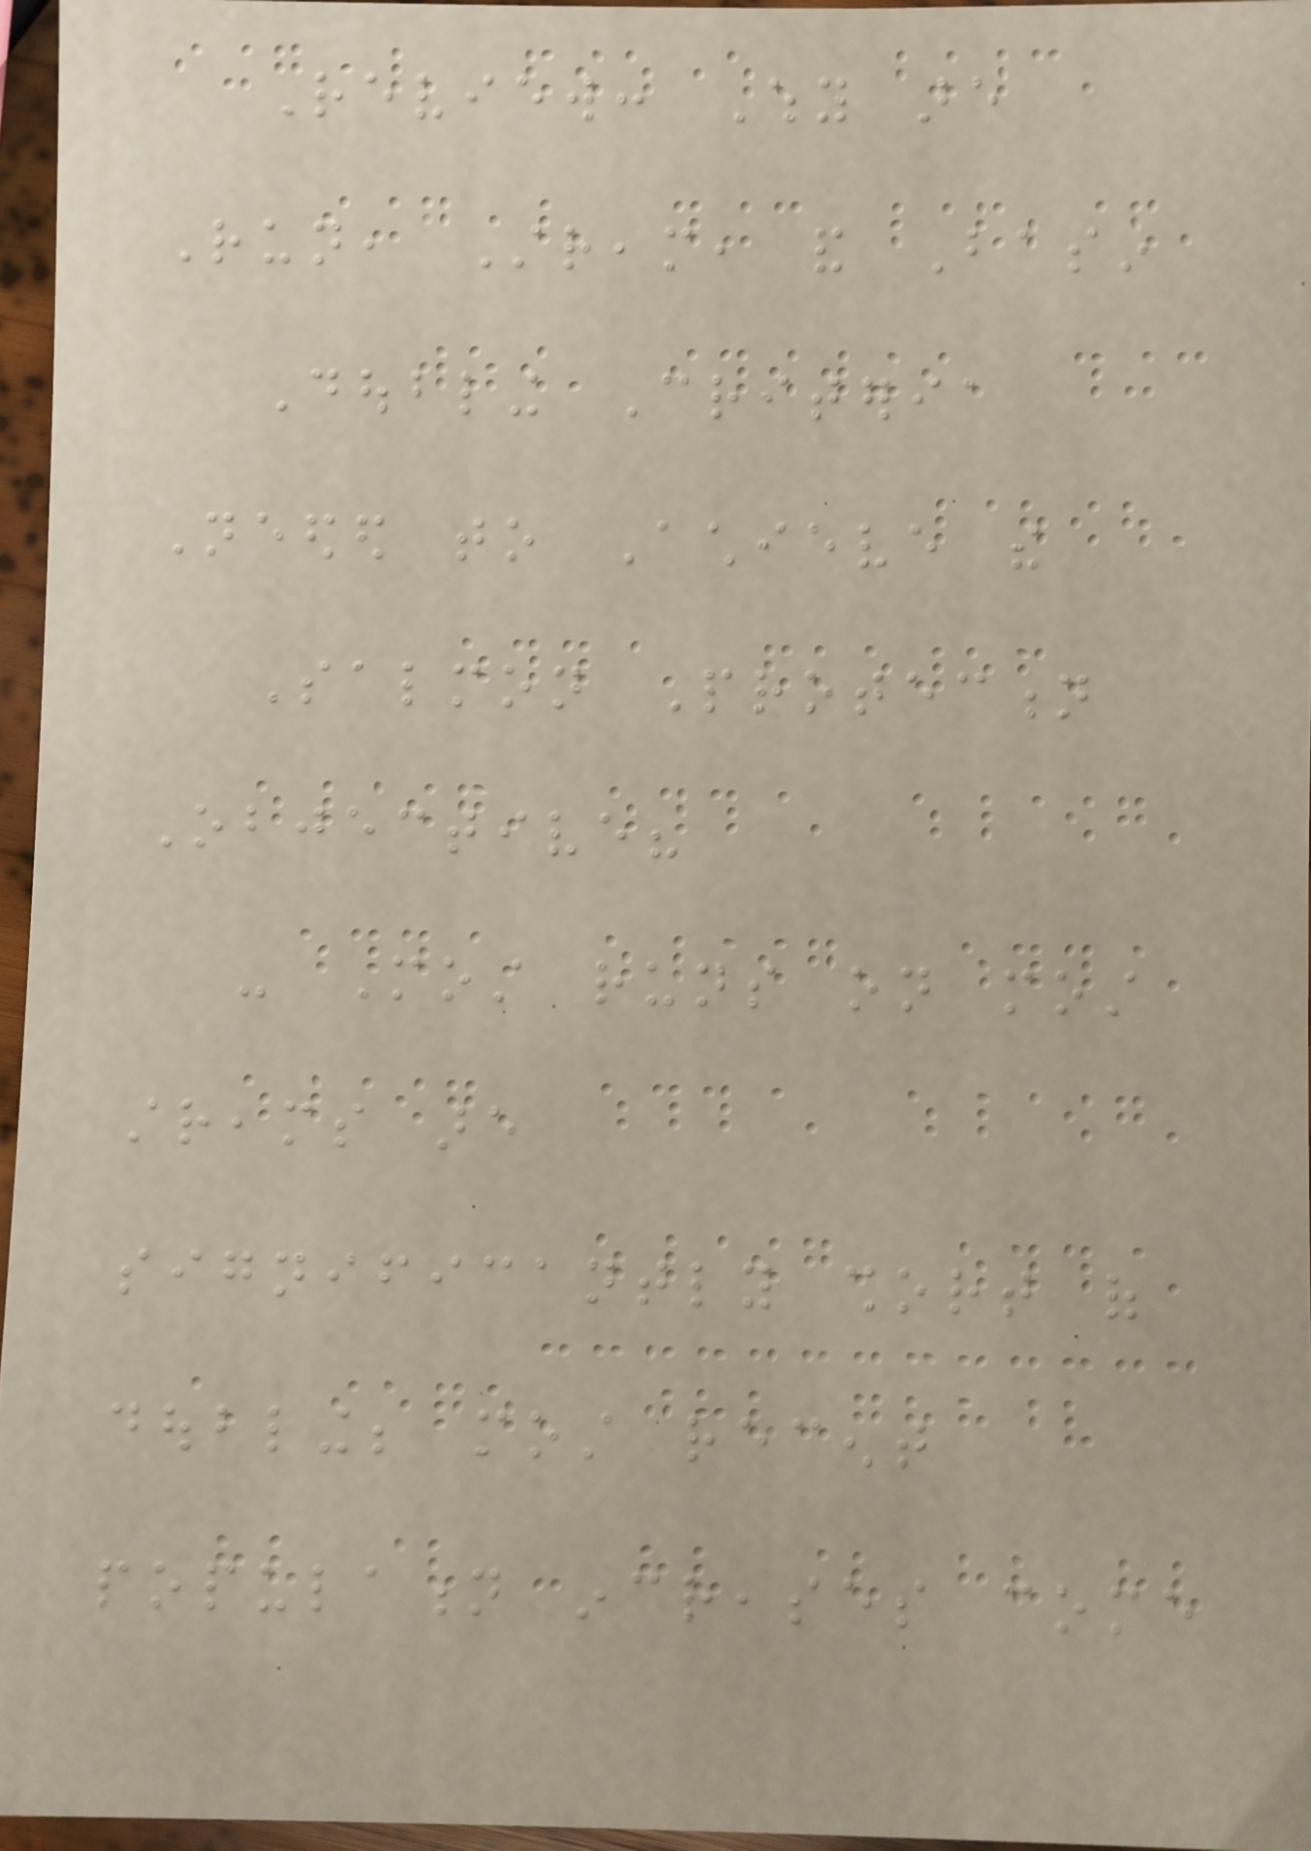Review: Why are
Run, Stream, and Basin
Doubling Criteria
Needed to Achieve the
Salmon Protection
Objective?
- Most runs on most
streams are
significantly short of
doubling; most recent
population increases come
